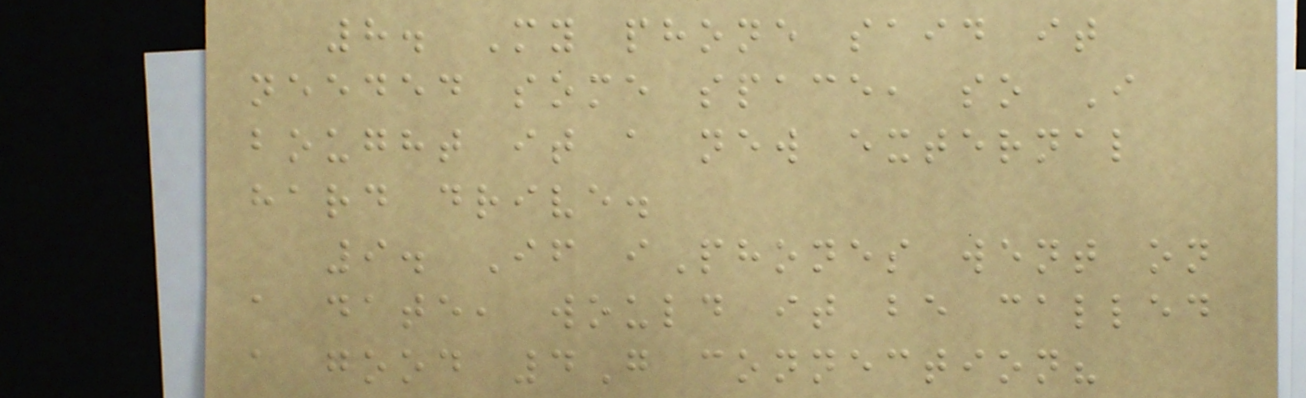8. My phone said it
needed some space, so I
bought it a new external
hard drive.
9. If iPhones went on
a date, would it be called
a good 4G connection?
